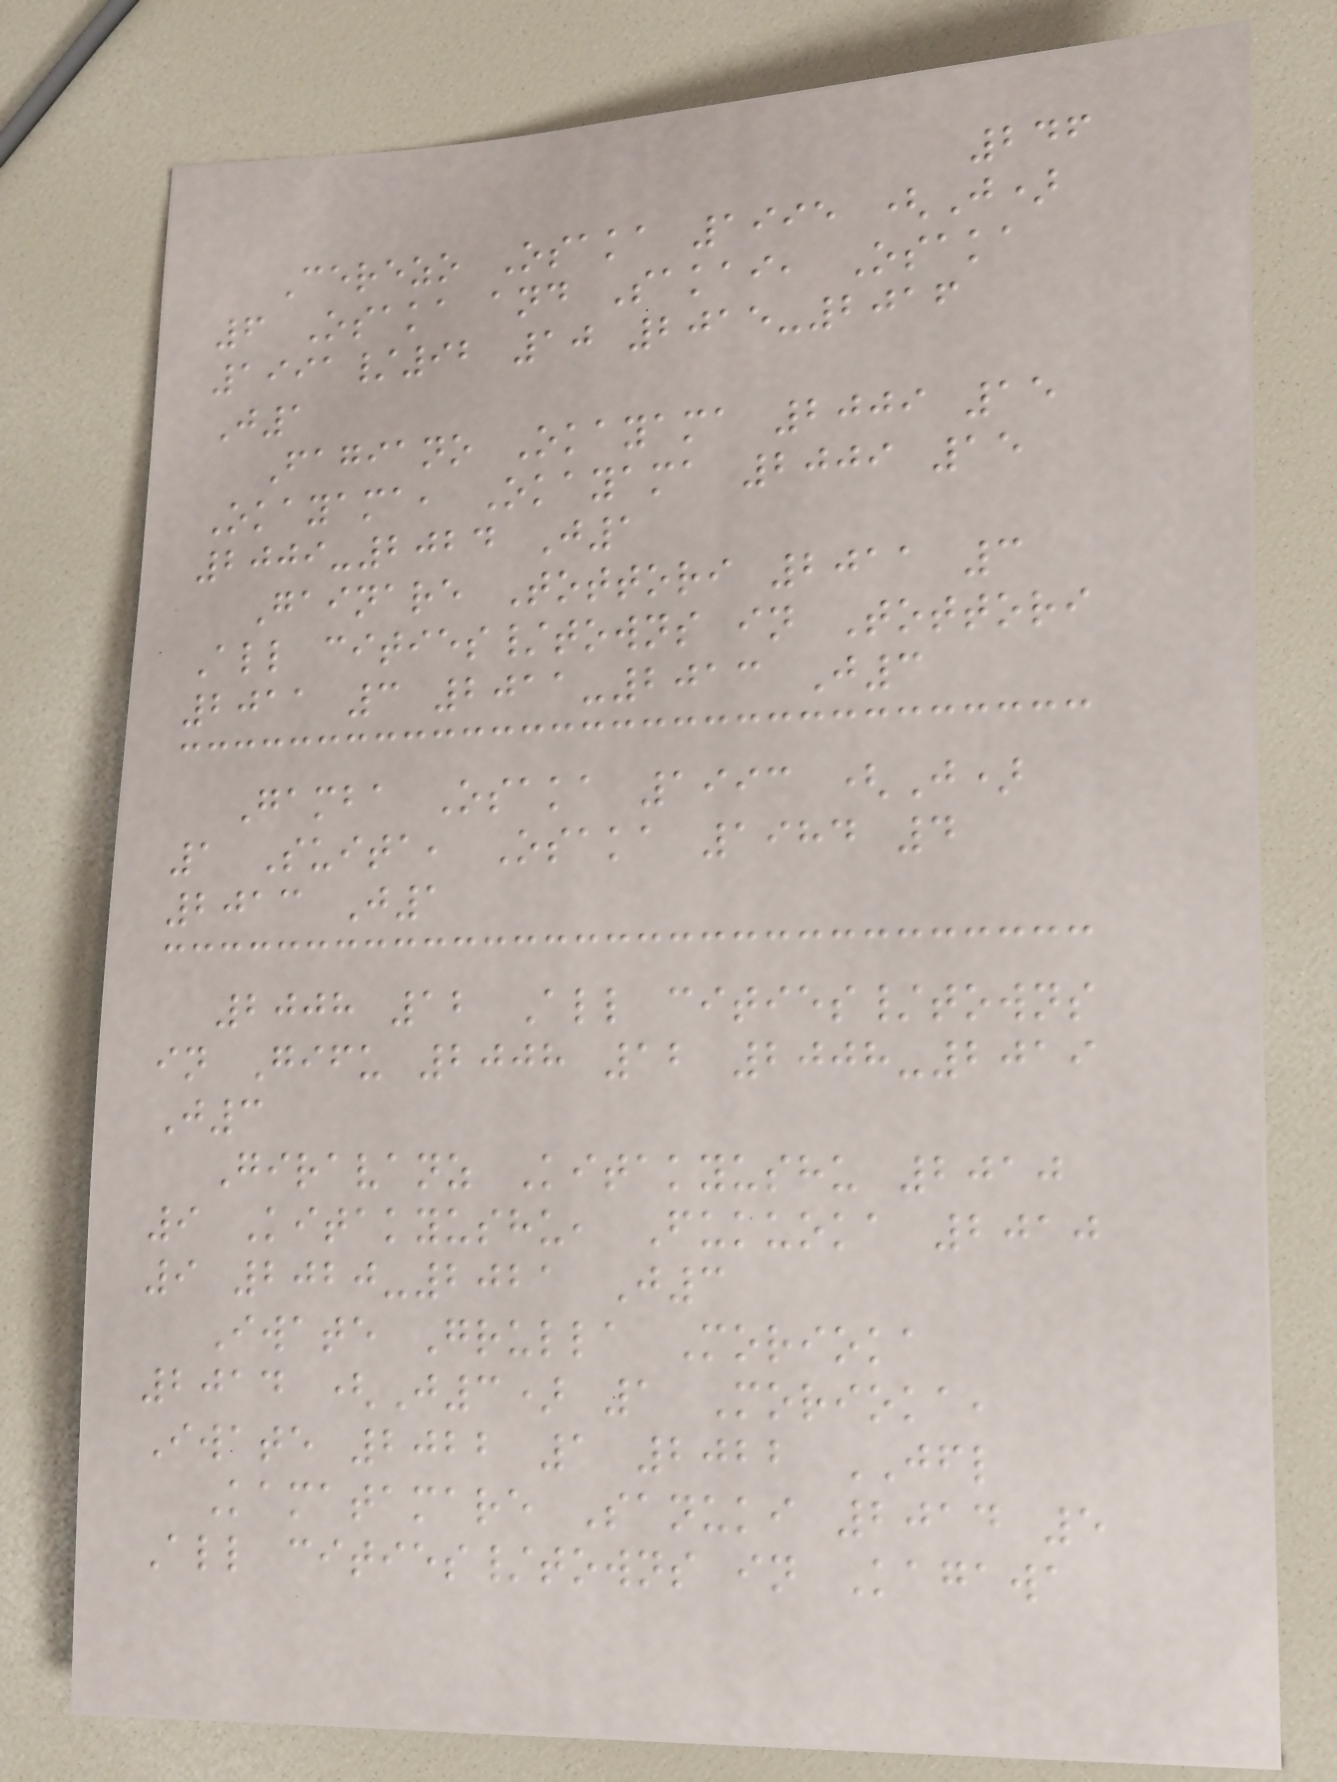246
Cerezo Osaka 1995 (J)
6 Osaka and Sakai, Osaka
1991/92 10 2015-2016
J1
Fagiano Okayama 2009 15
Okayama, Okayama 2009 15
2009-2024 J1
Gainare Tottori 2011 3
All cities/towns in Tottori
2011 3 2011-2013 J3
Gamba Osaka 1993 (J)
1 Suita, Osaka 1984 4
2013 J1
2008 12 All cities/towns
in Gifu 2008 12 2008-2019
J3
Giravanz Kitakyushu 2010
9 Kitakyushu, Fukuoka 2010
9 2020-2021 J3
Iwate Grulla Morioka
2014 (J3) 1 Morioka,
Iwate 2022 1 2022 JFL
Kamatamare Sanuki 2014 5
All cities/towns in Kagawa
